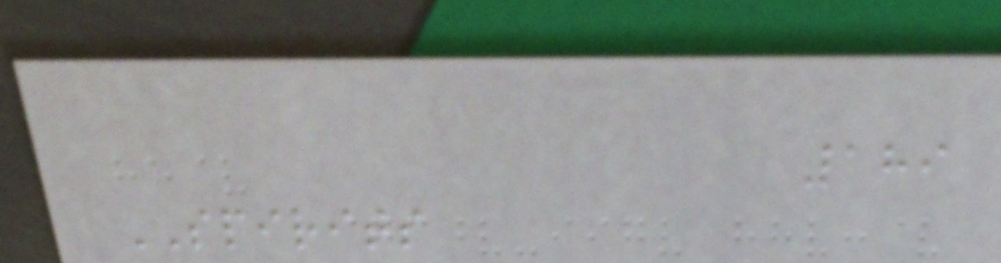189
SPIRITS
